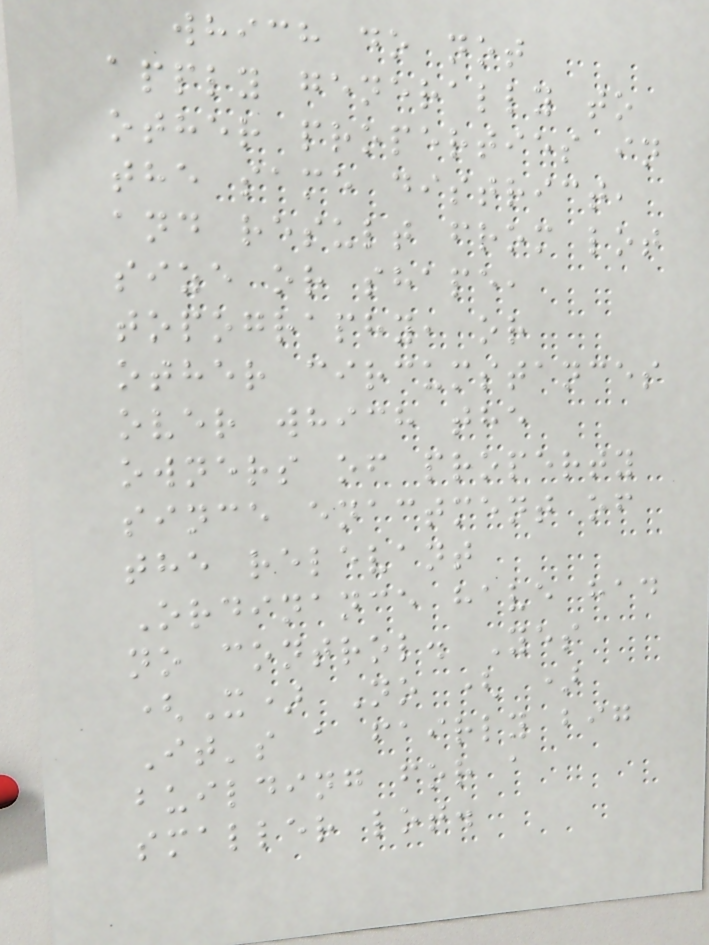which do not
apply generally to
other properties in
the same district,
and result from lot
size or shape,
topography, or
other circumstances
over which the
owners of property
since enactment of
the relevant
Ordinance have had
no control. Yes
(X) No ( )
It's a fairly big
building for a
smaller lot.
